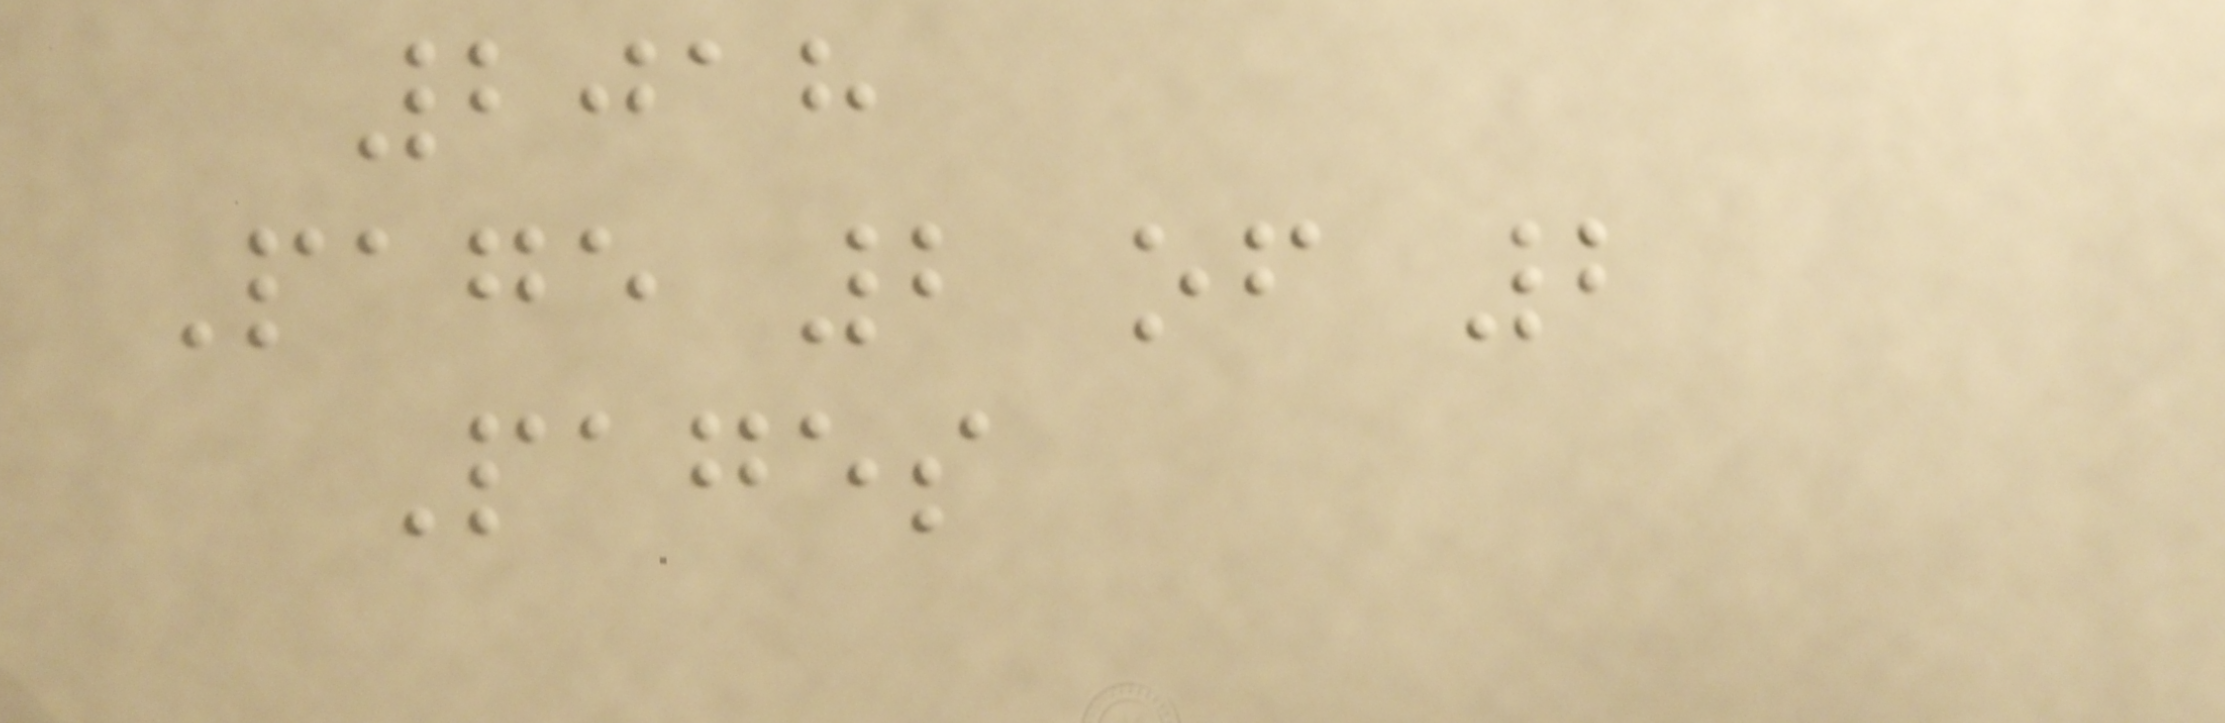2018
Page 2 of 2
Pages
